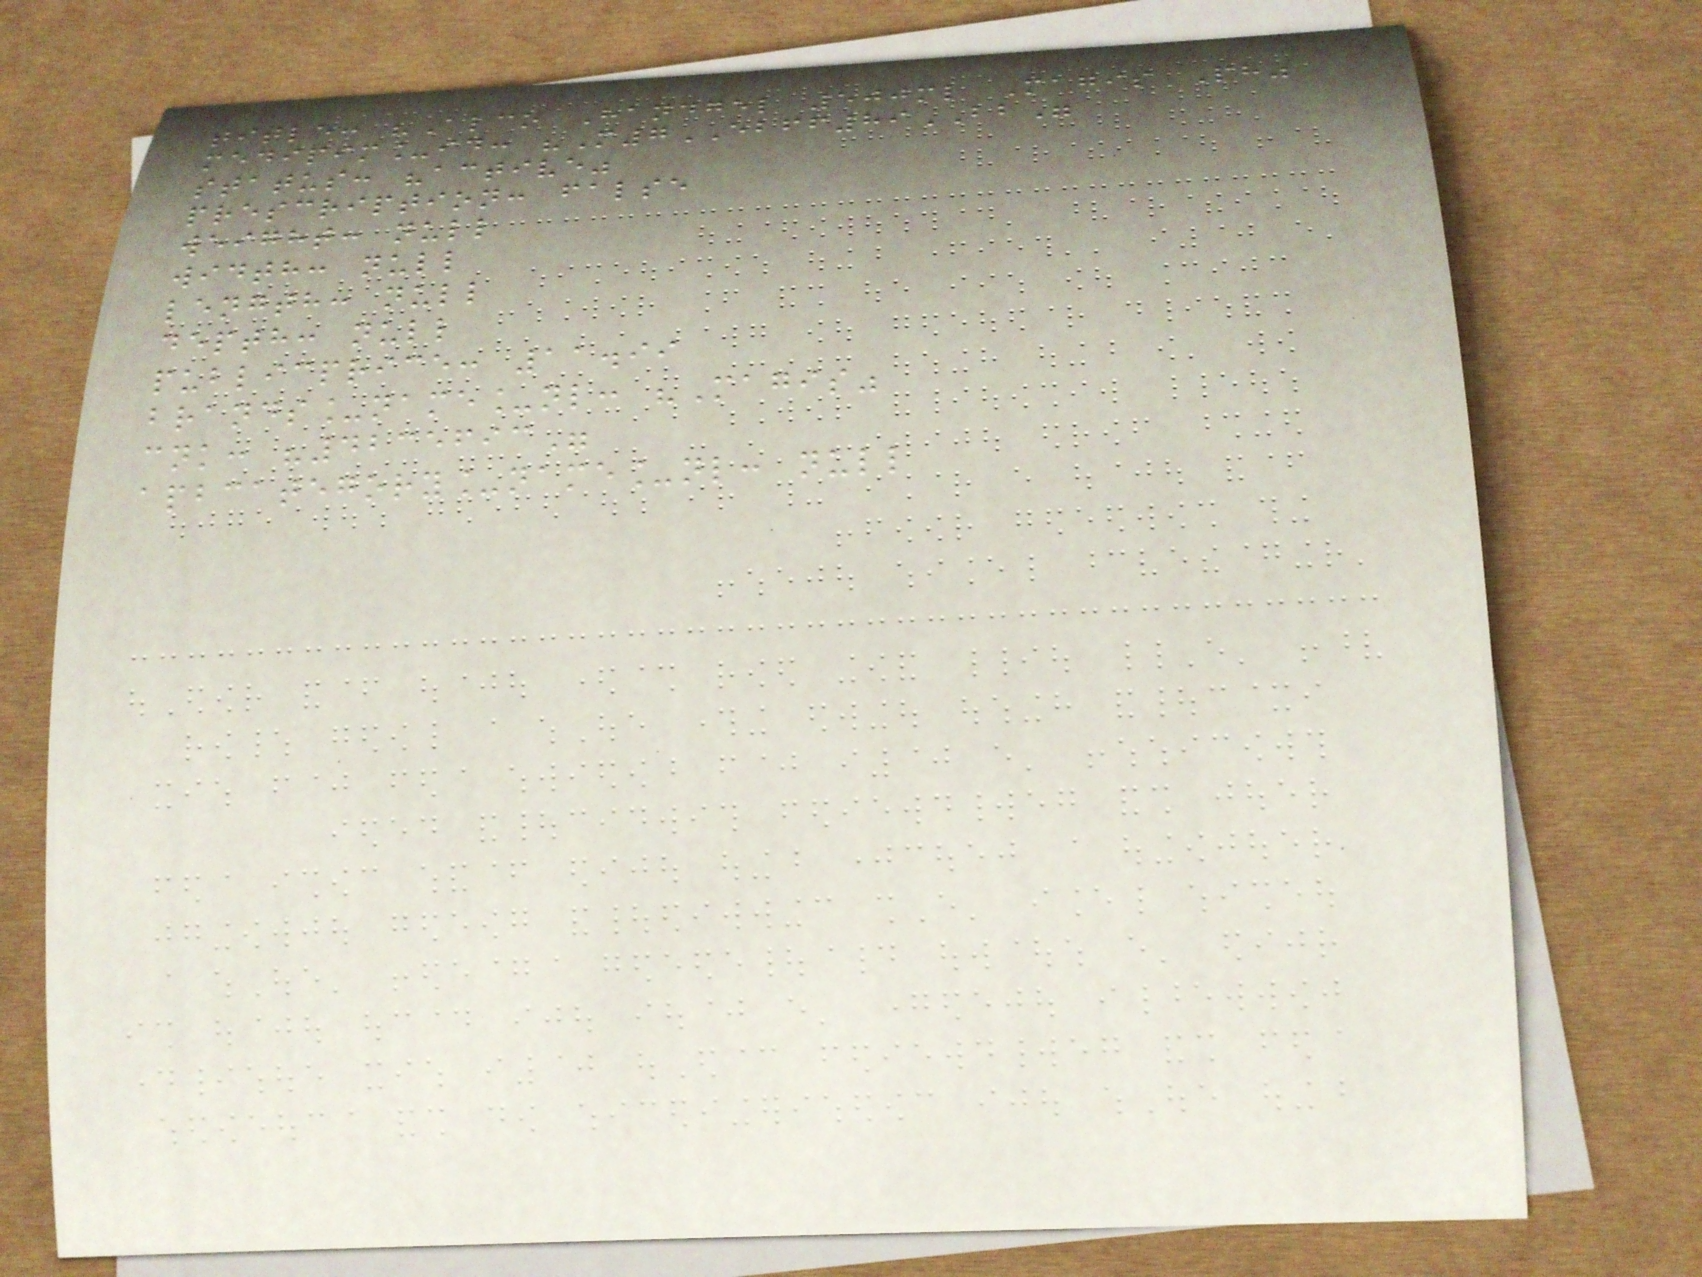title: "Alco Handgel 500ml Magis Ph"
medipim_id: "M7EBFF89BB"
status: "active"
prescription: false
weight: null
width: null
length: null
depth: null
publicprice: 11.99
brands_name_nl: "Magis"
cnk: "4235693"
apbcategory_name_nl: null
